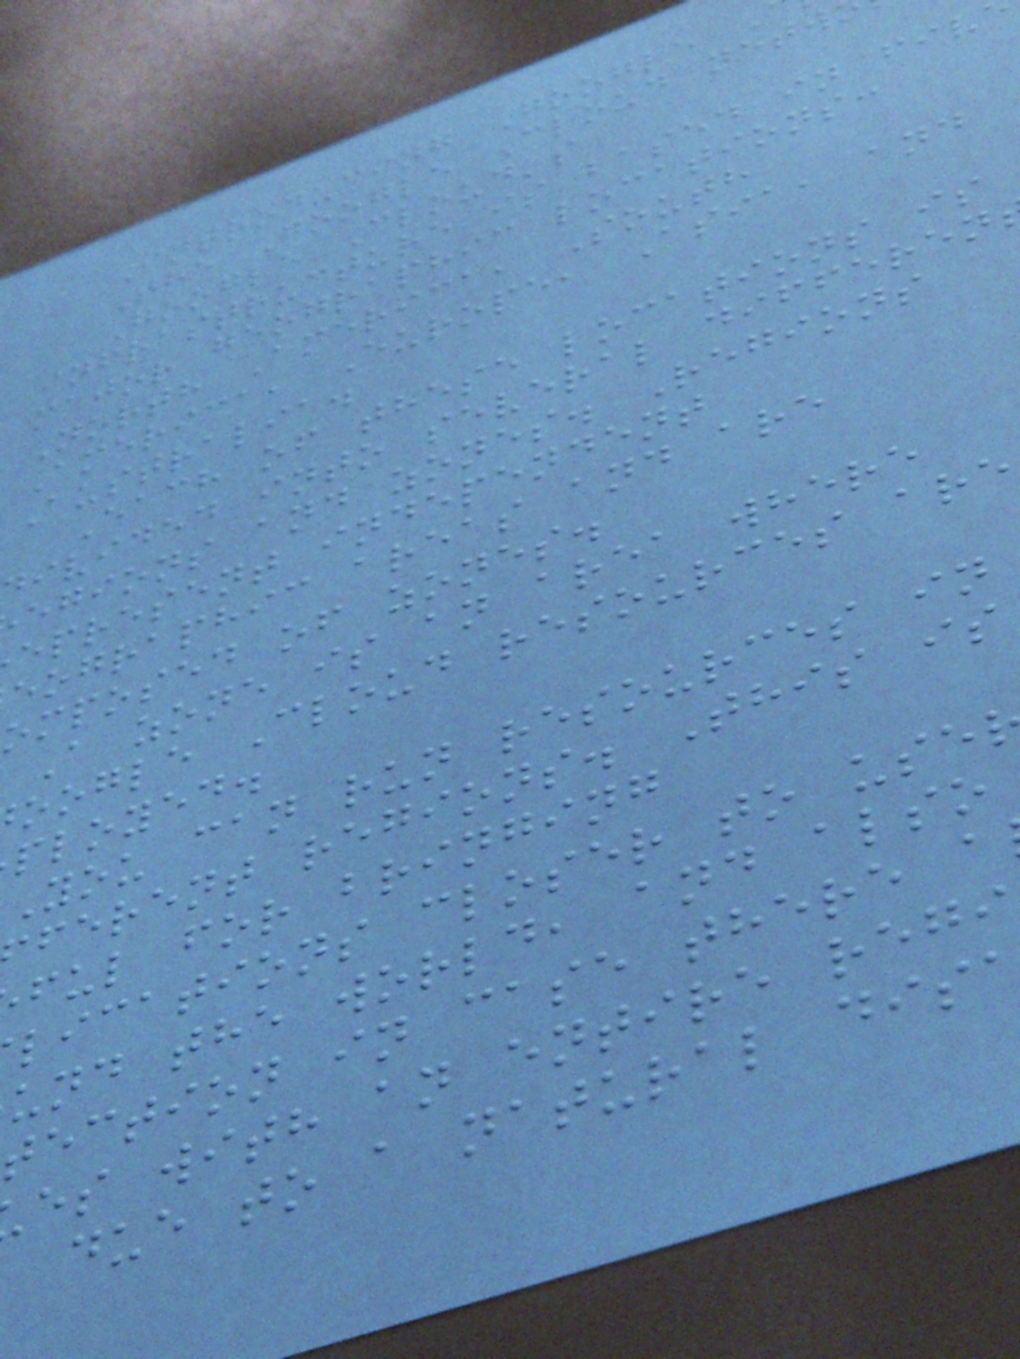Introducing Google
The Google Cloud netw
Google Cloud's
infrastructure is based in fiv
major geographic locations:
North America, South
America, Europe, Asia, and
Australia.
Each of these locations is
ivided into several differen
egions and zones. Regions
epresent independent
eographic areas and are
omposed of zones.
A zone is an area where
oogle Cloud resources are
ployed.
You can run resources in
ferent regions. This is
ful for bringing
lications closer to use
und the world, and also
tection in case there a
es with an entire regi
due to a natural dis
